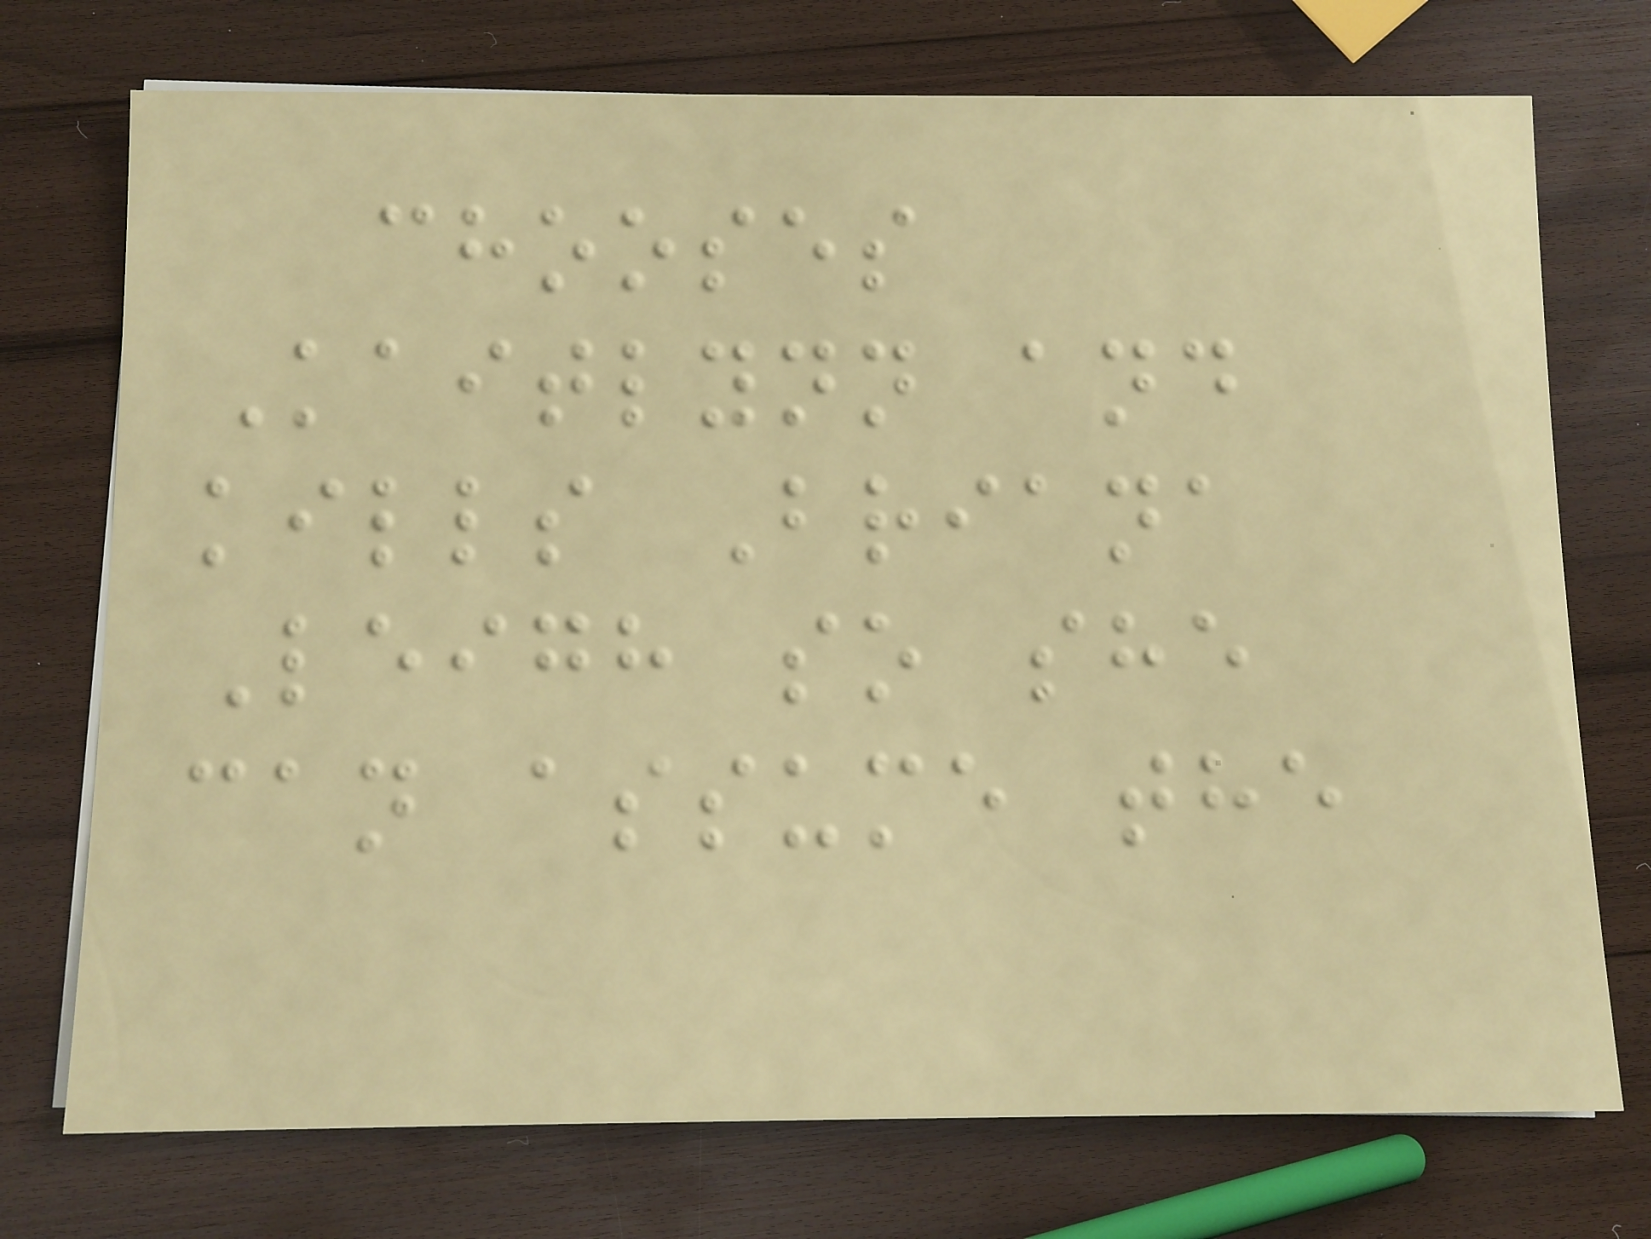chooses
Kaitlynn and
kills Briana
Leigh so she
can assume the
